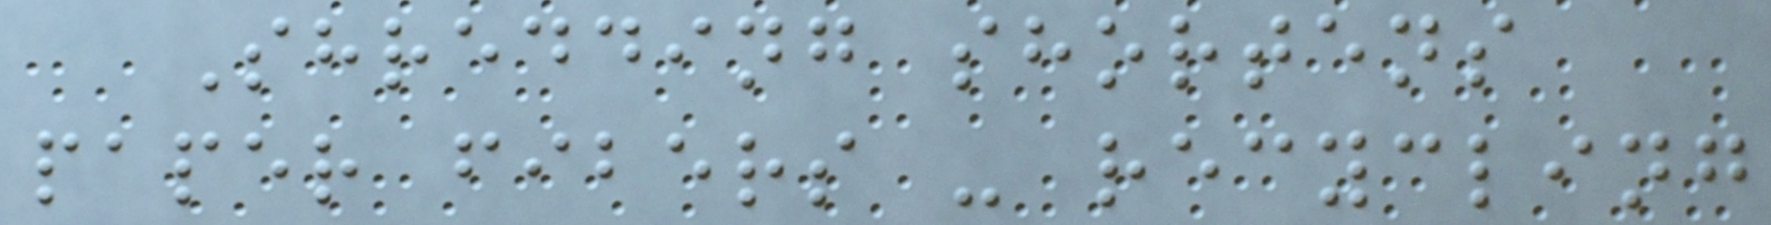Shredding shortens
paper fibers - recycling
